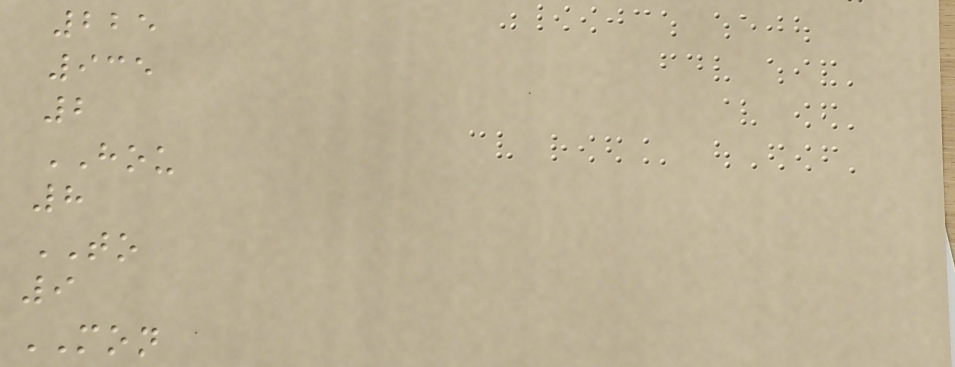225
935
2
HOU
8
TO
9
MON
